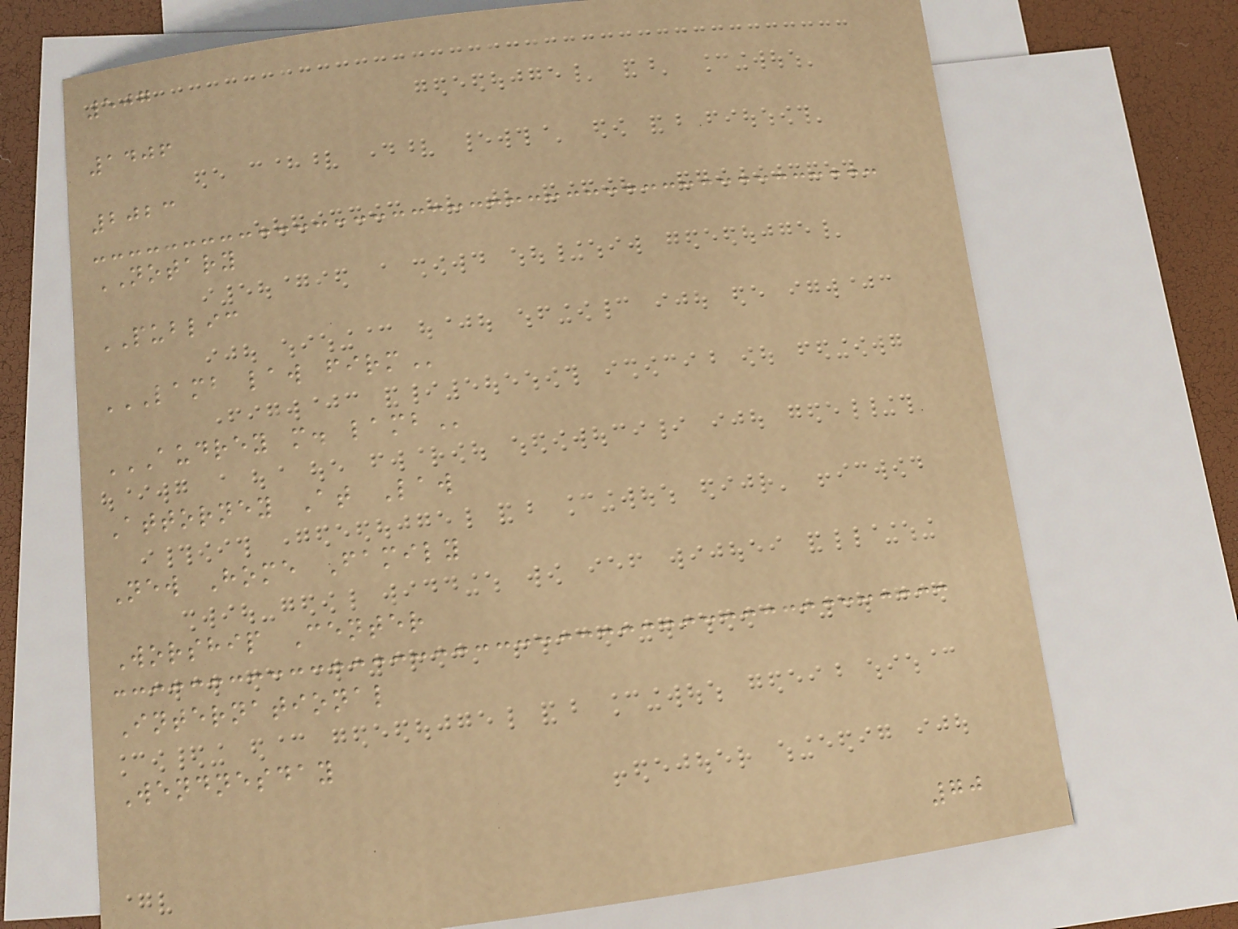507
1406
2023
NOTARY
PUBLIC
LAMB LAW FIRM
AUDREY M. LAMB
Attorney At Law
New Home Family
Worship Center
International
Wendnesday
70
